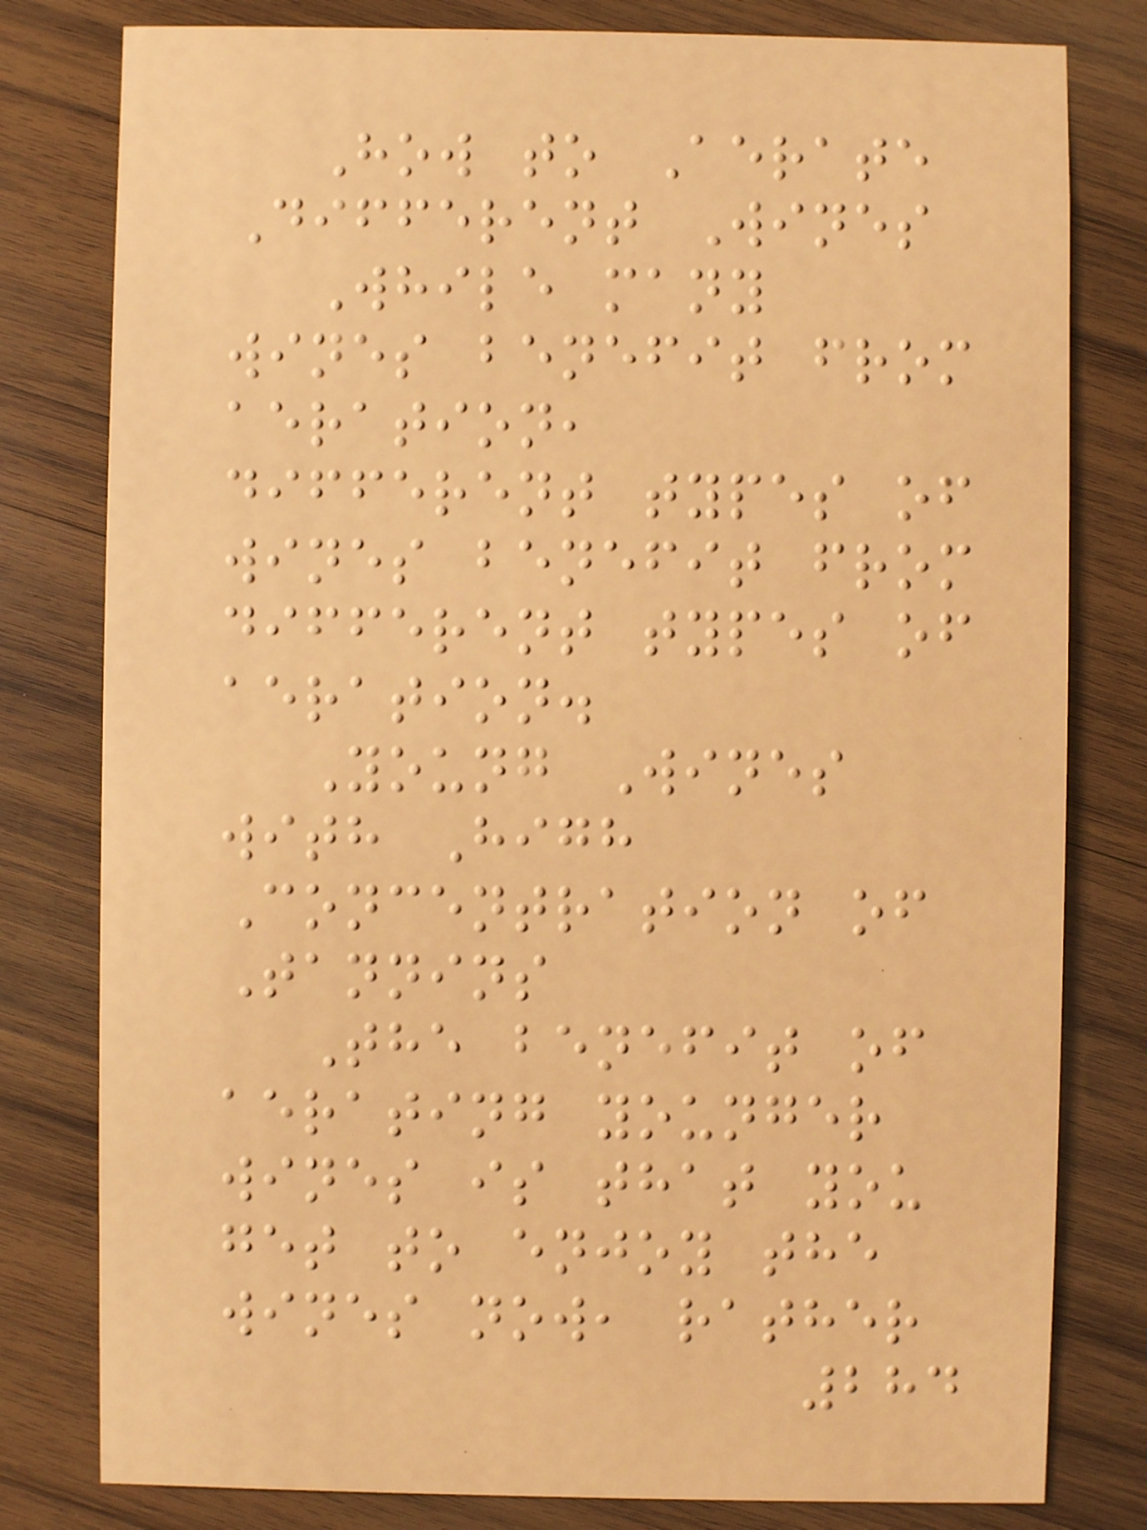How to Aerate
Different Wines
While many
wines benefit from
aeration,
different types of
wines benefit from
different types of
aeration.
Young Wines
with High
Concentration of
Tannins
The benefit of
aerating younger
wines is that you
get to enjoy the
wines now, rather
284
